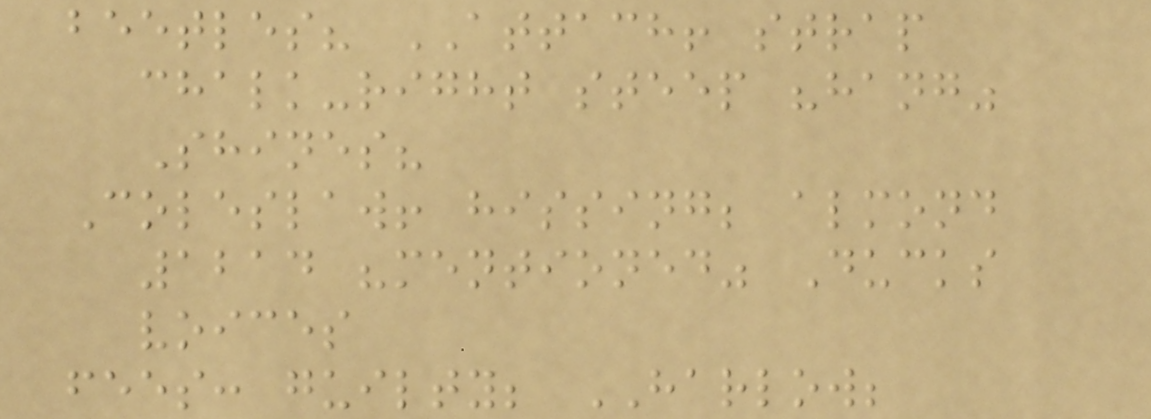beetles? ATTACH! strap
chalk-right steep "hang"
Shines?
Coleslaw! hissing; almond
1214 "mentioned" Ducks
voices
fees: guilty; HARLOW;
